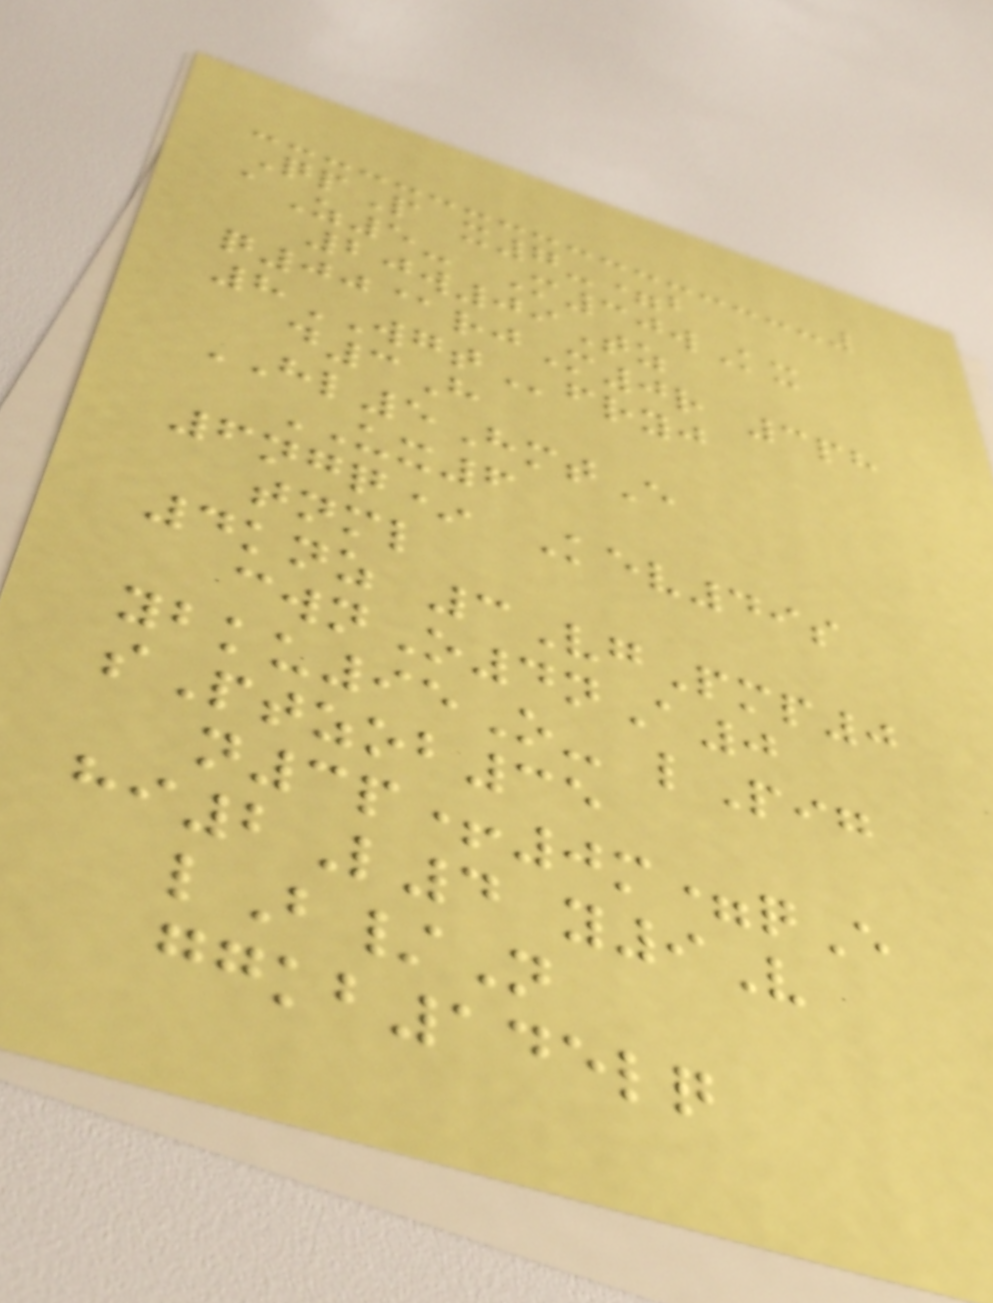QpP x7-=b
aZ5- M30wKx
20w09Tz
q00@rjM0r 3ph
8WGTfryj
d3H
HL5HmtE
UX6
6ngq* Kev49s
tnml
4knz 3VgPmp0
cwnO4nA0
ybku95O- lPig
sPtzob35
n3p+0m=qE
hi2L4 y9V
lB/N
ggkb145lq
